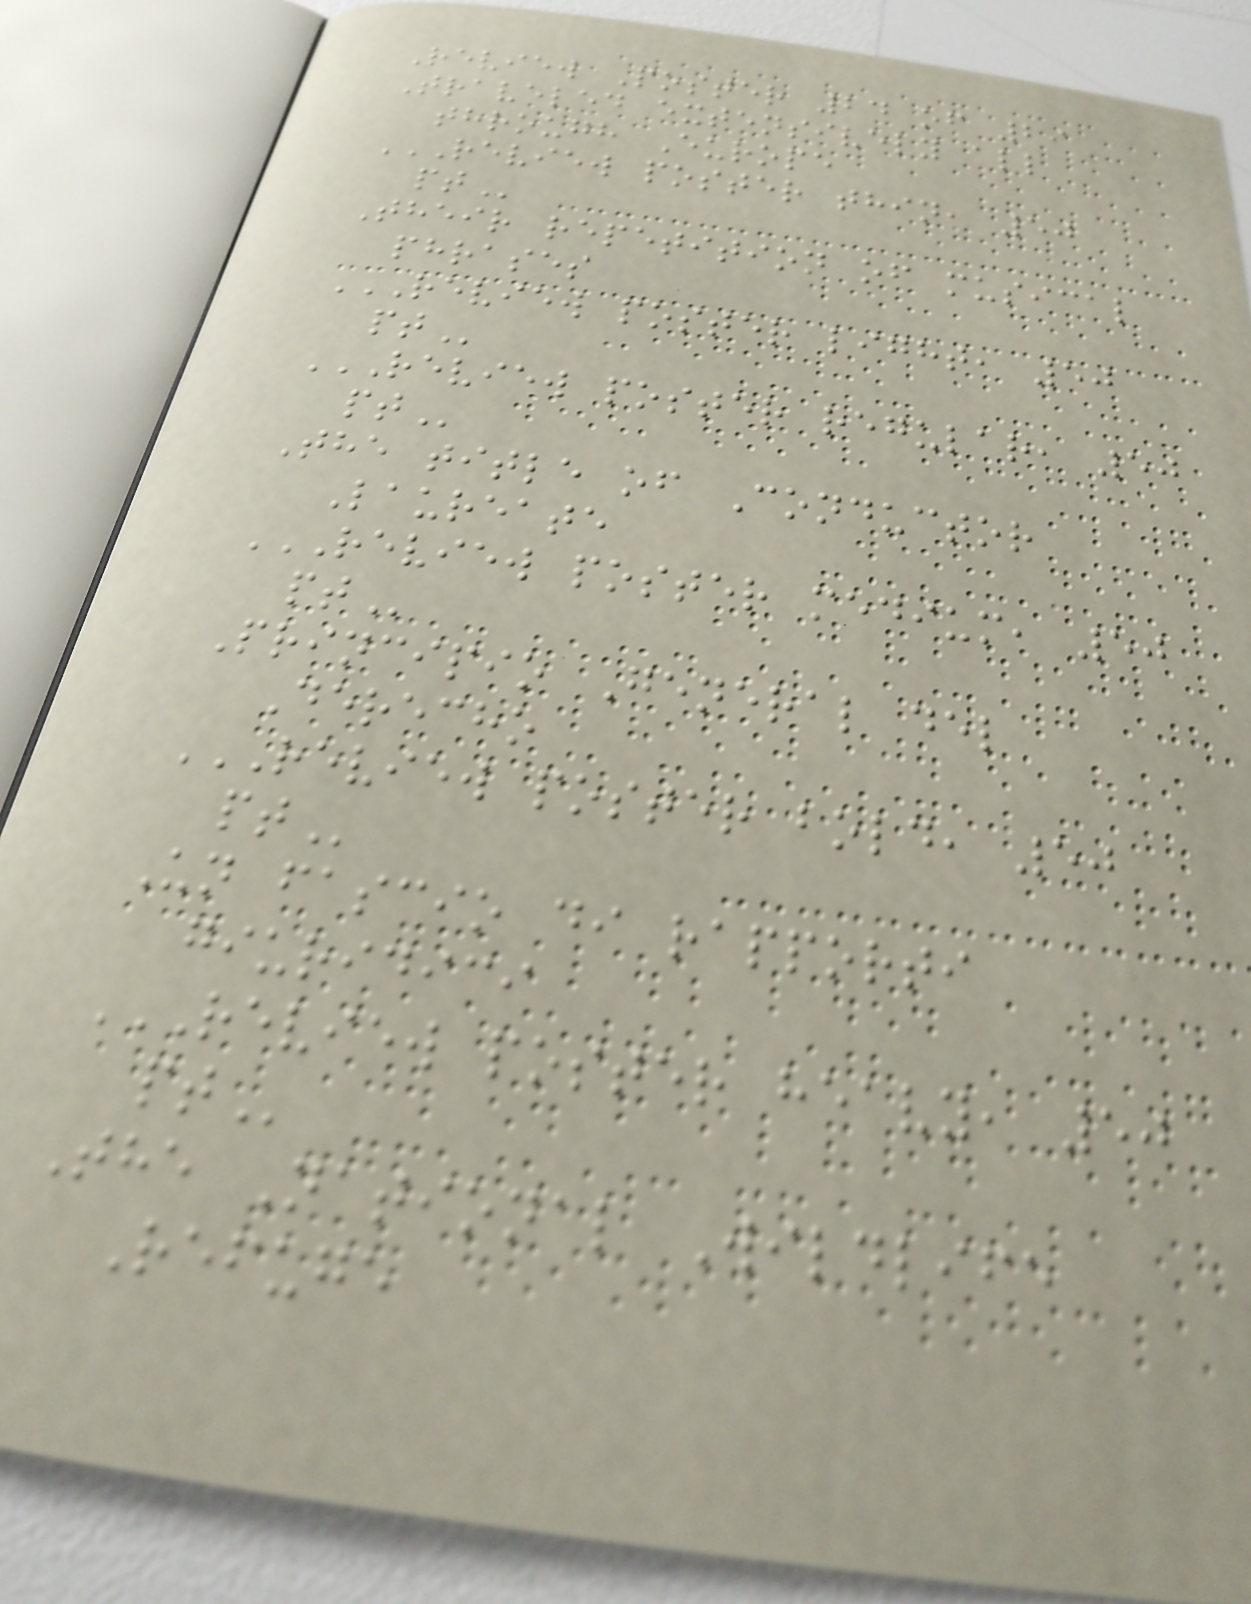Review Poster 24 of 29
Traveled extensively all
through Europe
REVIEW POSTER THIN, 50
PT
Their repetition of musical
phrases
REVIEW POSTER LIGHT, 50
PT
REVIEW POSTER REGULAR, 50
PT
The title of Conductor
Laureate
REVIEW POSTER MEDIUM, 50
PT
Principio General del
Derecho
REVIEW POSTER BOLD, 50
PT
Un fascio di rapporti
giuridici
REVIEW POSTER HEAVY, 50
PT
The National Wildlife
Refuge
